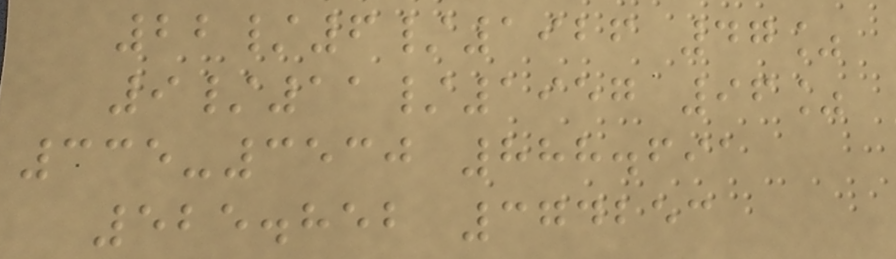22/6/1926 47%
9/11/1957 96%
335-3530 888.691
525.852 374253
